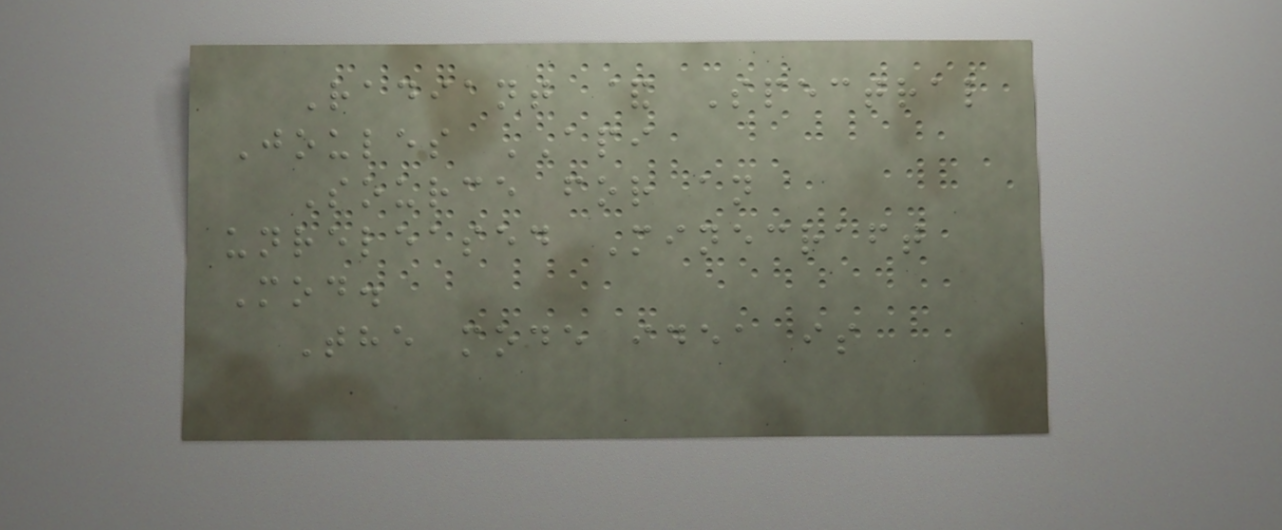Radiant & Spectral
Joules API
Source for an
unreleased Minecraft
Mod.
The mode idea is
